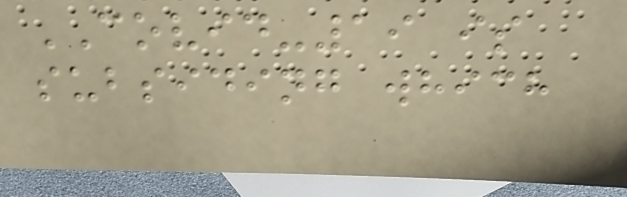COVID-19 is
subsiding which
